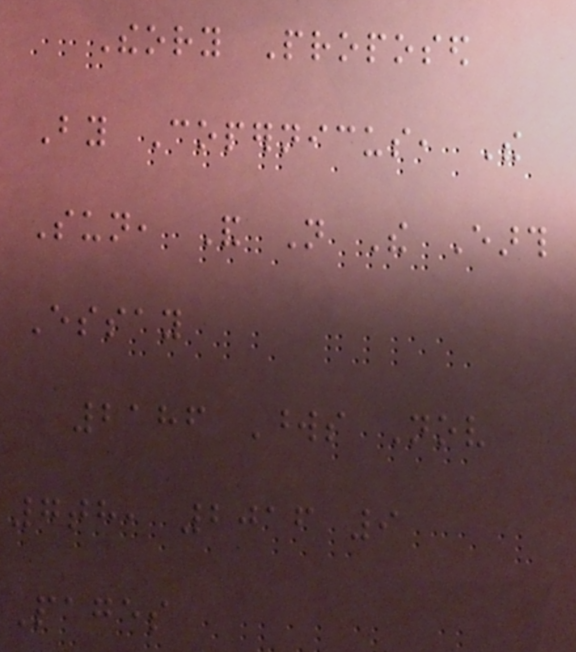Theory Proposed
By Copernicus, The
Sun, And Not The Earth
Essay
2186 Words Nov
7th, 2016 9
Pages
